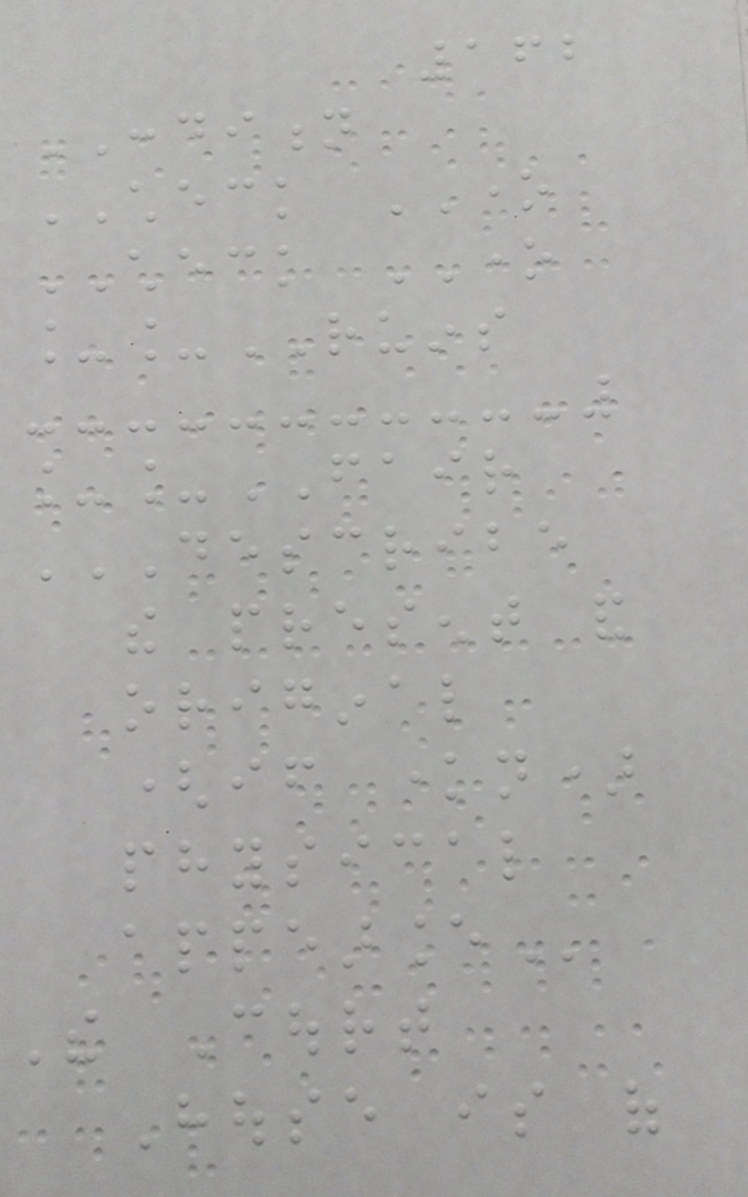162
CONDITION
CHECK ONE
CHECK ONE
__RUINS
__FAIR
DESCRIBE
THE PRESENT AND
ORIGINAL
(IF KNOWN)
PHYSICAL
APPEARANCE
The Court
House is of
